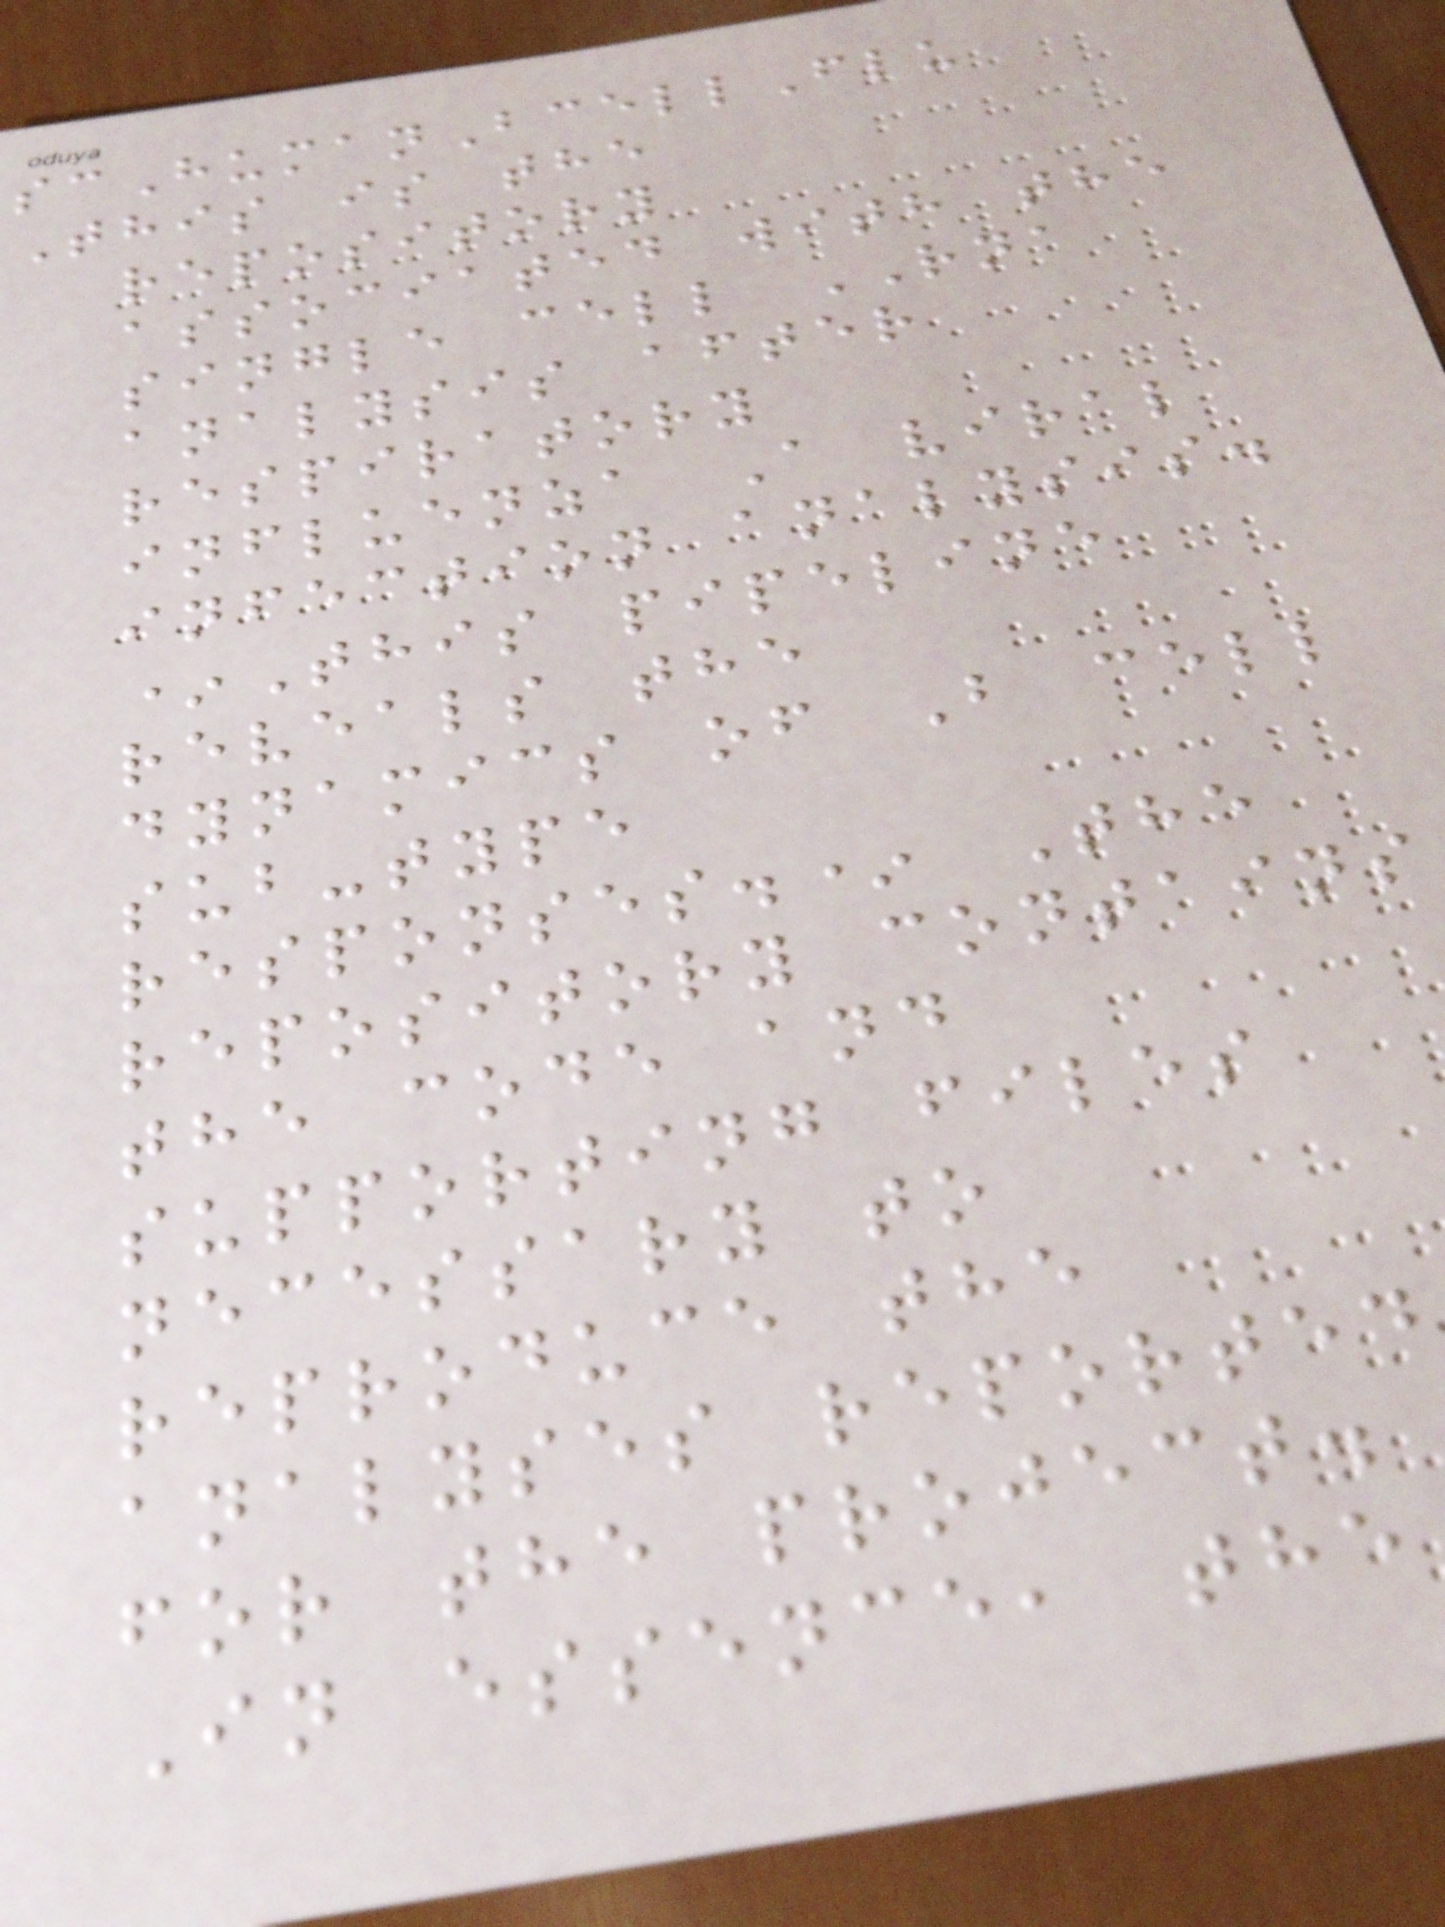scHumanBcellFlu
This is the
repository
associated with the
single cell RNA
analysis after
respiratory
influenza A viral
infection analysis.
*This pipeline
reveals the
dynamics of B cell
sub-type
responses.* The
repository contains
the code and
supporting files
necessary to
reproduce the
analyses reported
for the project.
In essence, the
